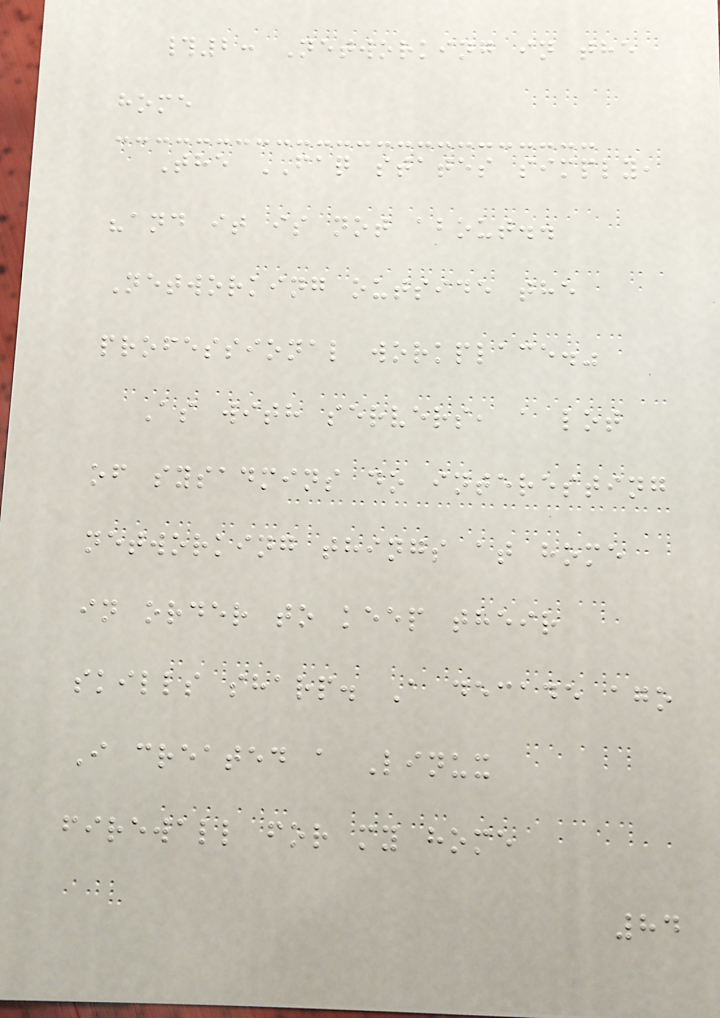#2: Networking in the
home
The FAQ states simply,
"and it is not about..
Networking outside the
professional workplace."
As with servers, a lot
of sysadmins do interesting
networking things at home
in order to keep their
skills sharp. A decade ago
I created a Linux
firewall for my home
84
